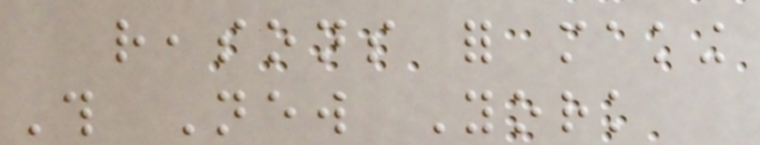reasons for making
This New York
